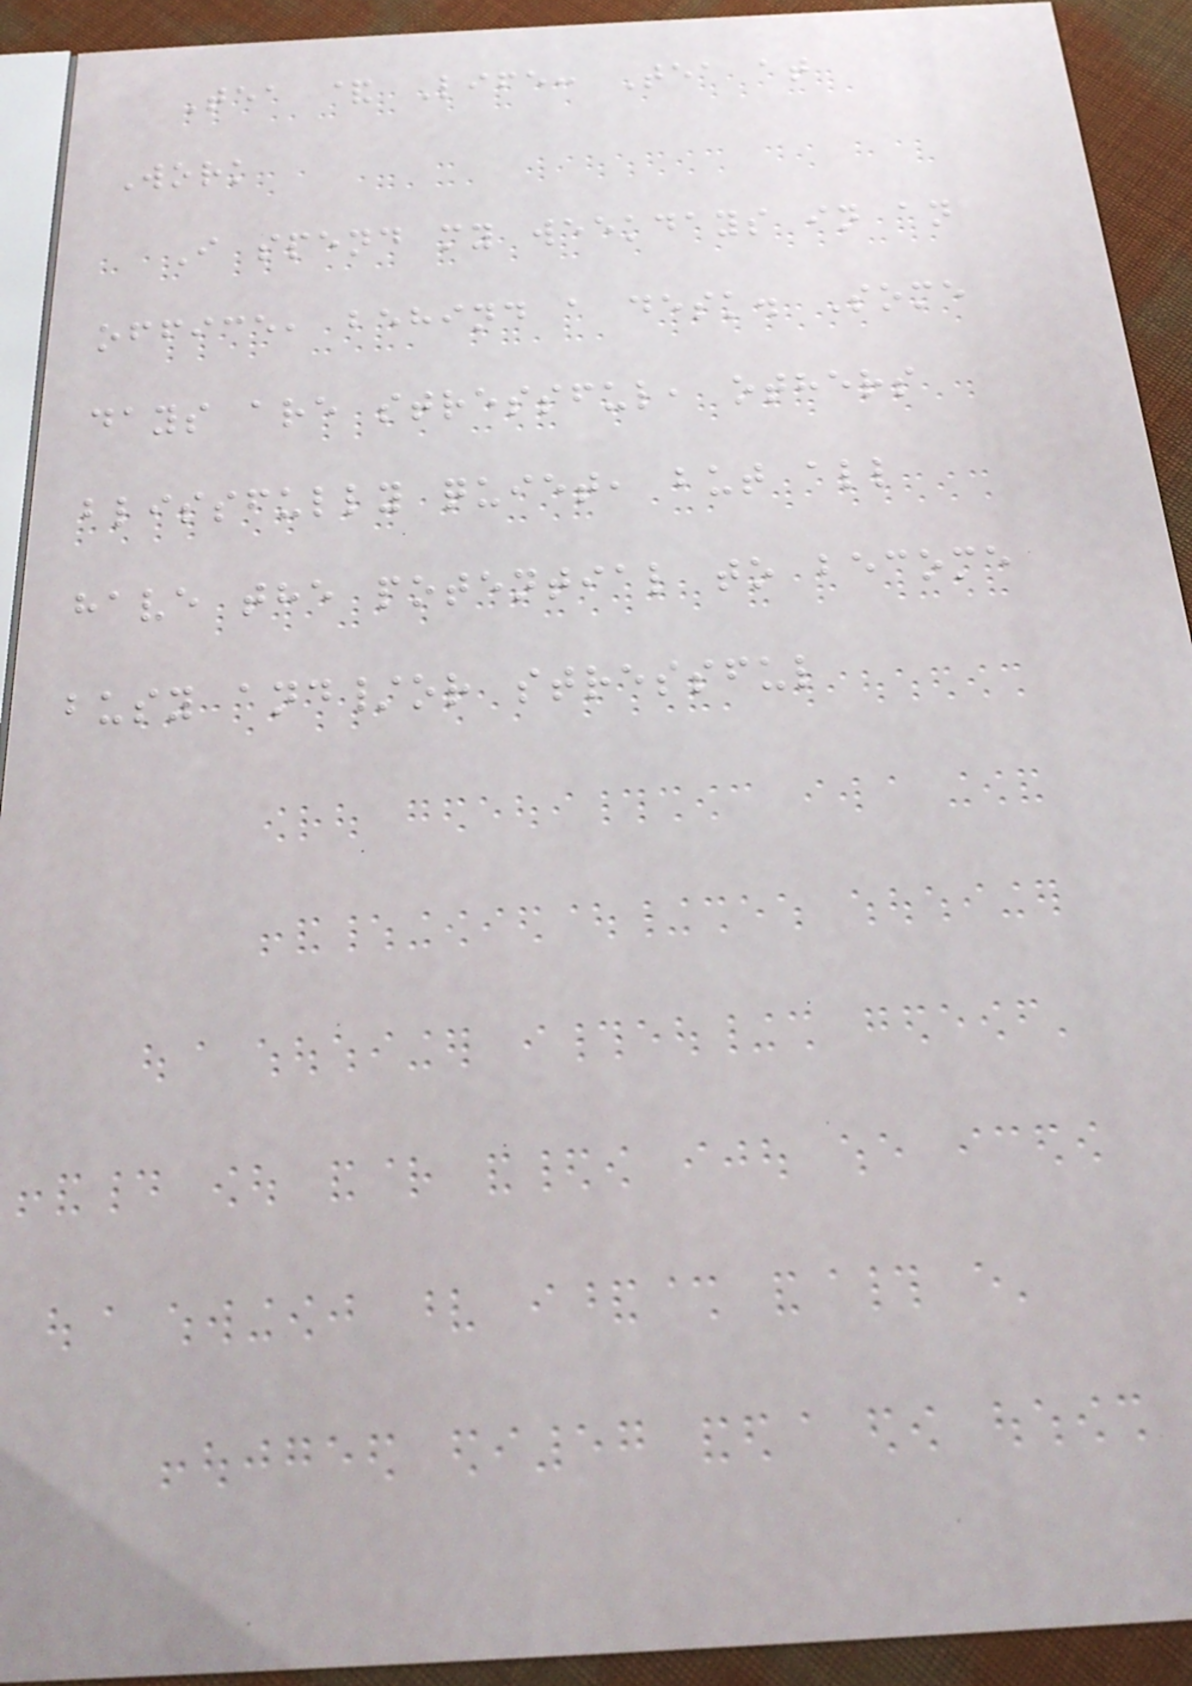Tea & Life: Tea at
Work
I spend my weekdays in an
office, behind a desk. Some
days are stressful, others
blissfully quiet, but all
have the potential to become
busy and/or stressful
